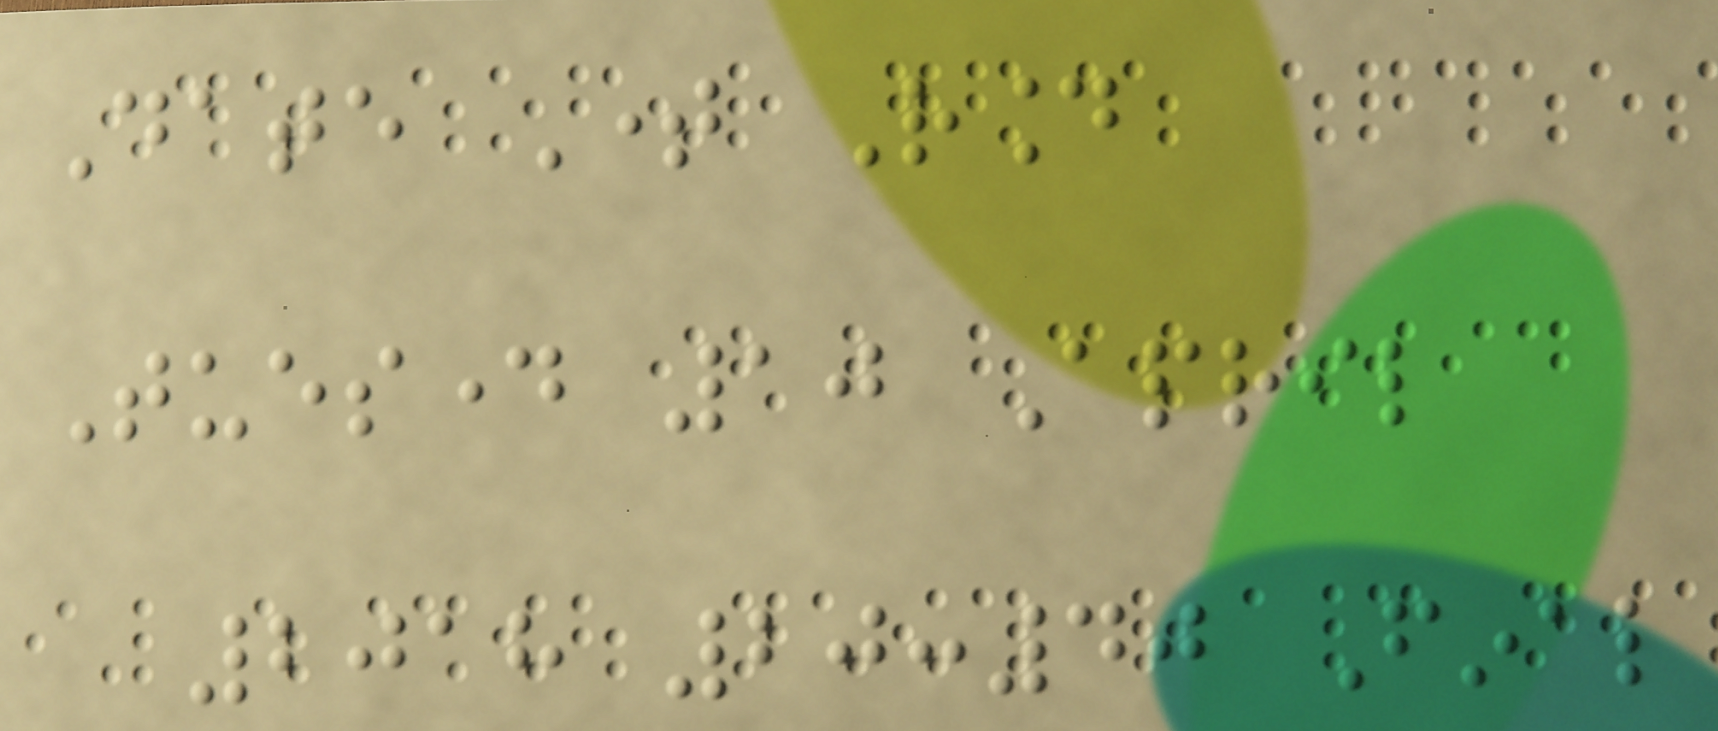Date Time Round
Tuesday 10 April
2018 20:40 Final
